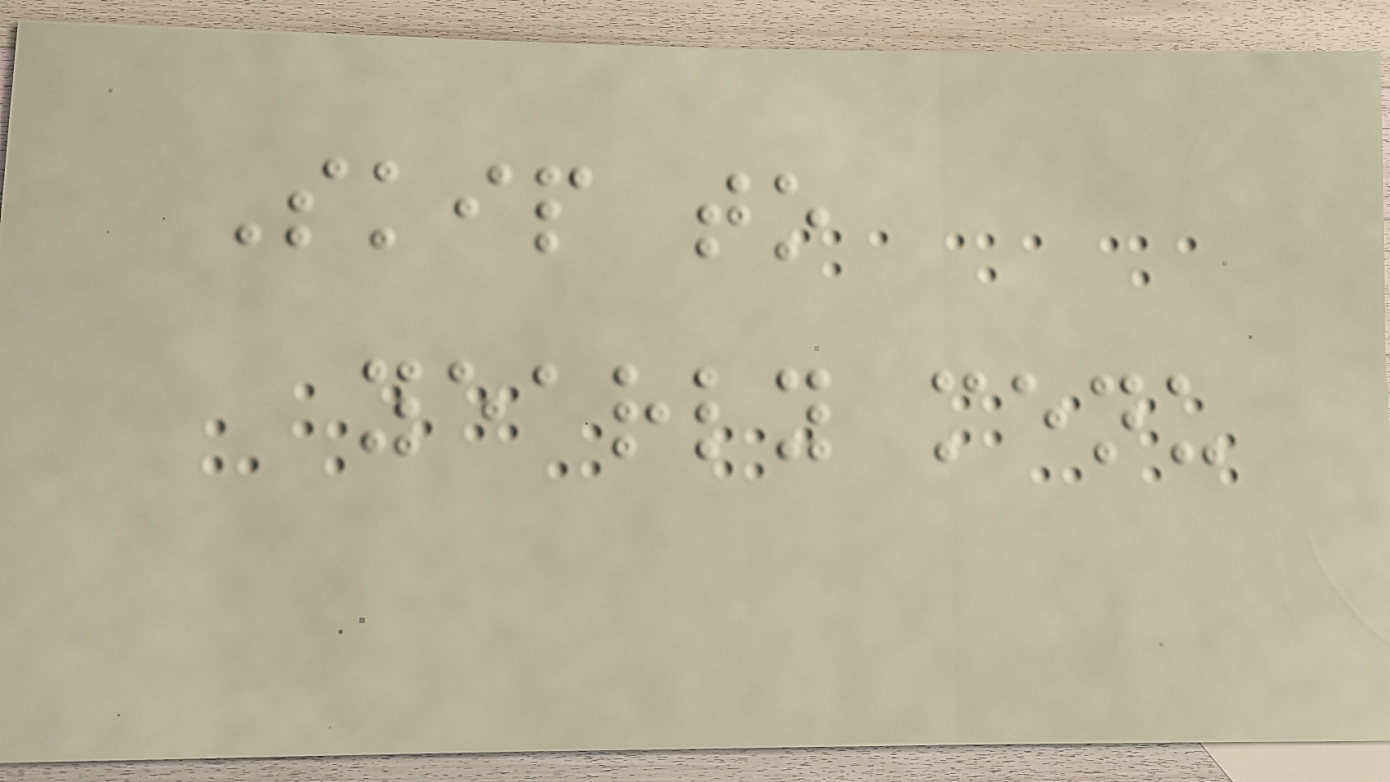Skip to
yearly menu
